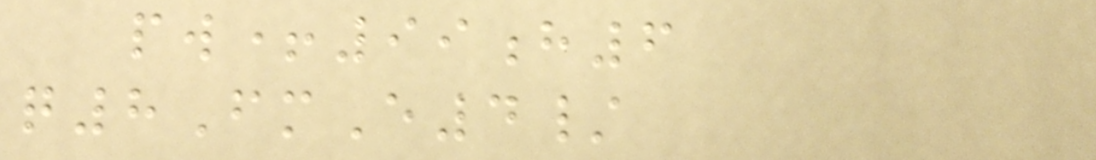pw+99h6
q8FmE4/
